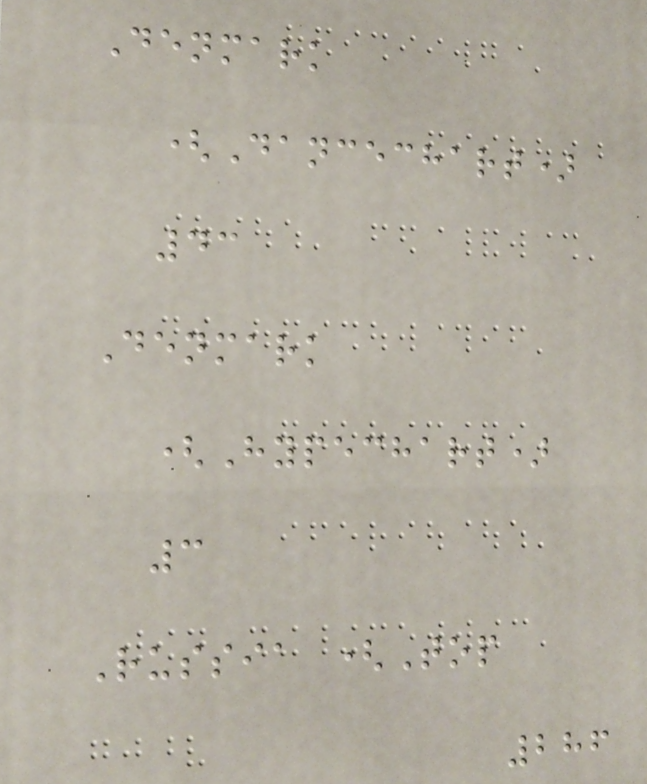Denmark
(Dancechart)
43
Denmark
(Hypechart)
3
Russia (Top
286
